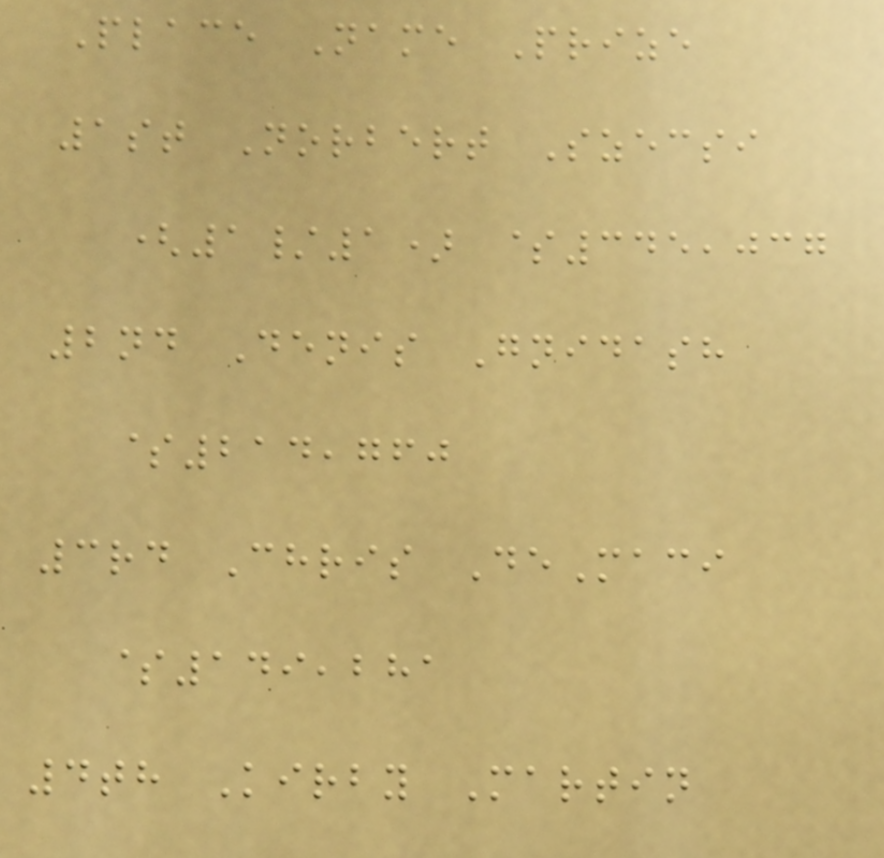Place Name Prize
1st Norbert Szecsi
(1/1) $345,037
2nd Denis Gnidash
$214,760
3rd Chris DeMaci
$149,281
4th Kirby Martin
